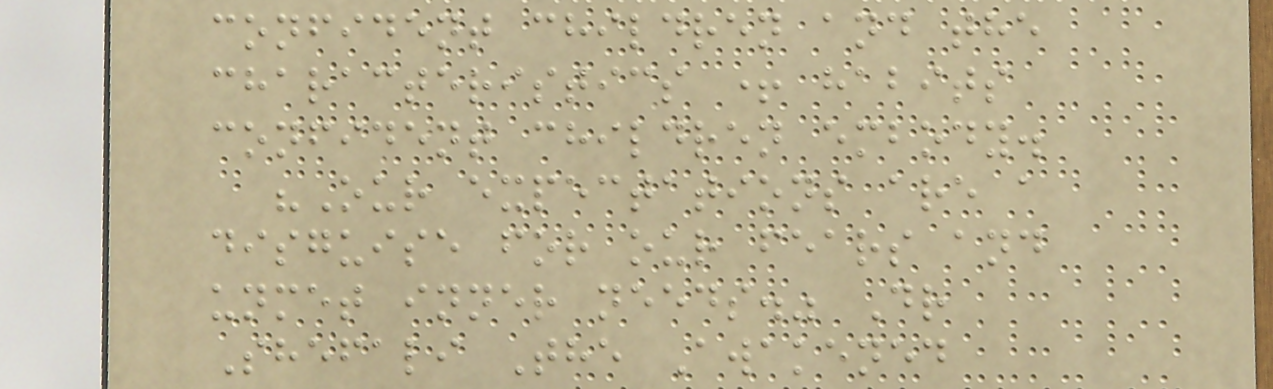confident children and the
characteristics + habits
confident children embody.
"Our expectations are a
disguise for our fears and
unmet inner needs." Dr
Shefali The Awakened
